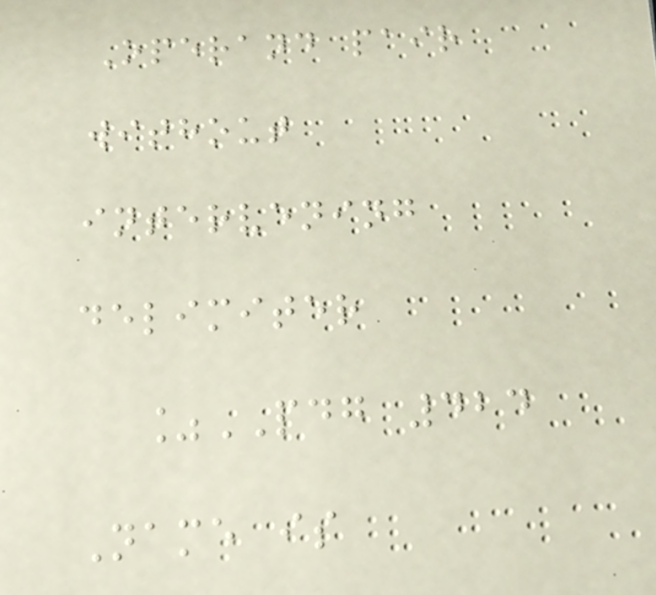Operand pair
without
intervening
delimiter
%PDG 424
Name is
